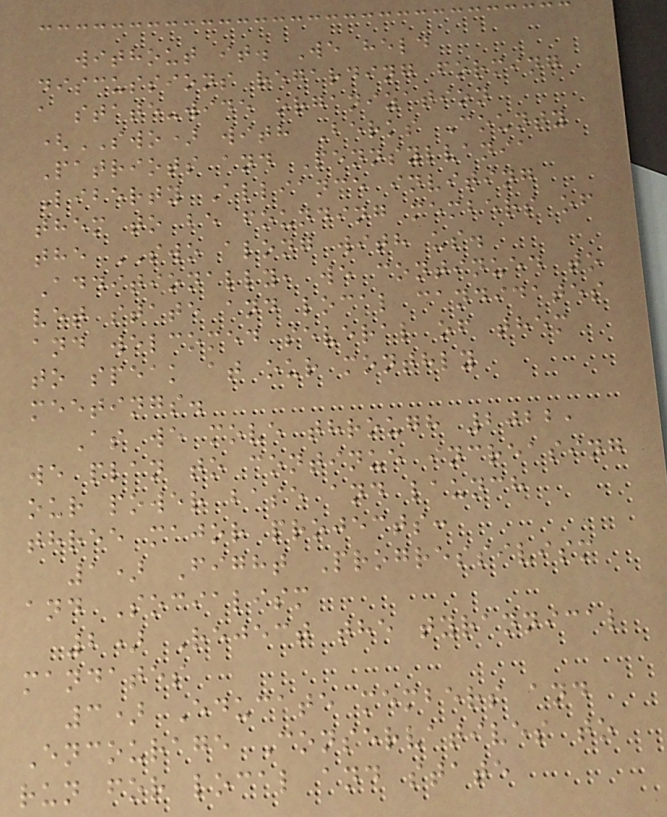without it. We held
discussions regarding forming
a state-wide organization
(SWO) with Berks County
Patriots and Pennsylvania
Liberty Alliance inviting
them to be founding members of
the SWO along with us.
Additionally, we continued to
vet state and local candidates
and welcomed several of them
to speak at our monthly
meetings.
As we move through 2022,
we plan to continue increasing
our power base and launch
three major projects:
1) Fight Progressivism
and Socialism
2) Reject the tyrannical
mandates
3) Educate members and
Encourage Conservatives to
run for local and state
